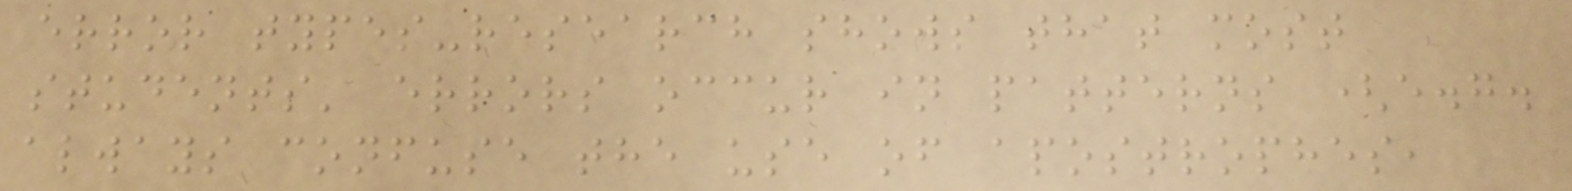error types-research shows that most
students' errors occur in patterns (e.g.
always confuse the use of apostrophes,
